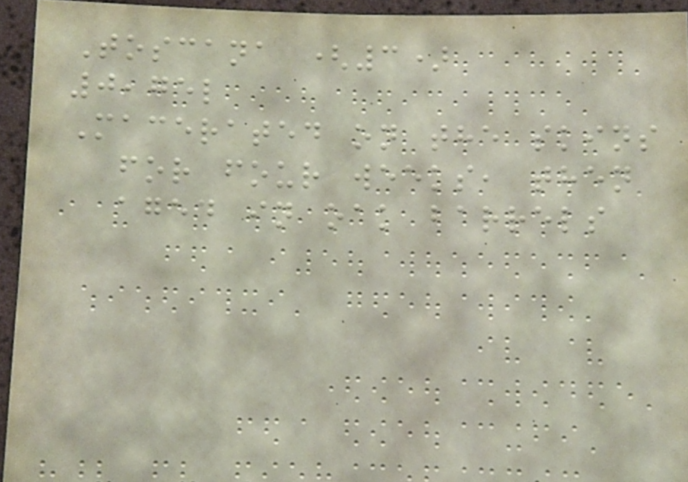Toscana (3)
0,75l
Macerated on the skins
for four weeks, then
aged in oak barrels
